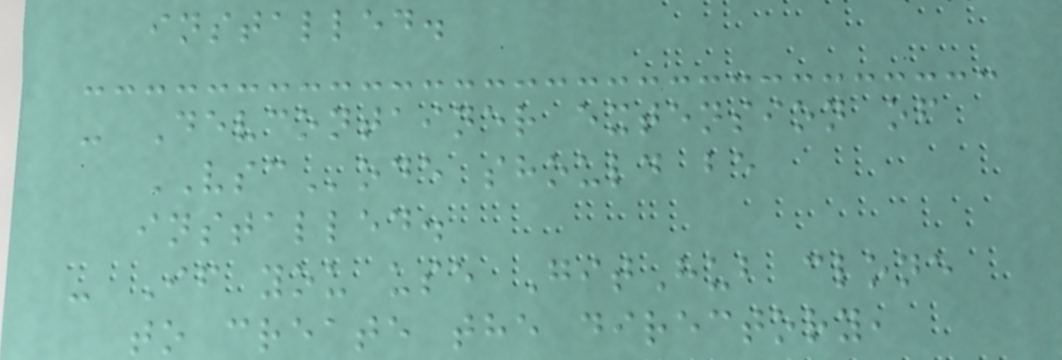installed.
- Devcontainer extension of
VSCode should be
installed.
- If you use GitHub clone
to create the directory,
